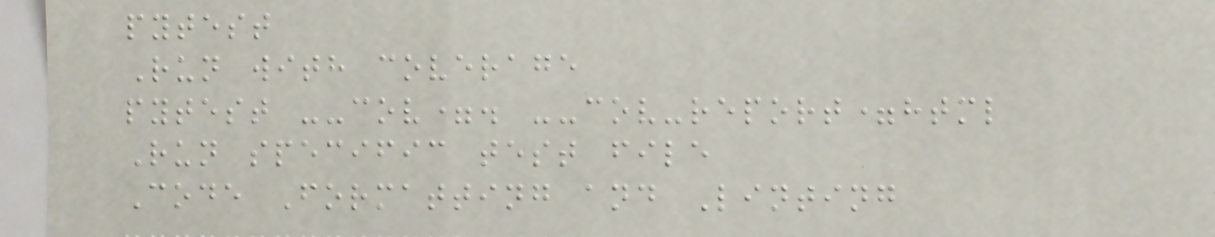pytest
Run with coverage
pytest --cov=. --cov-report=html
Run specific test file
Code Formatting and Linting
